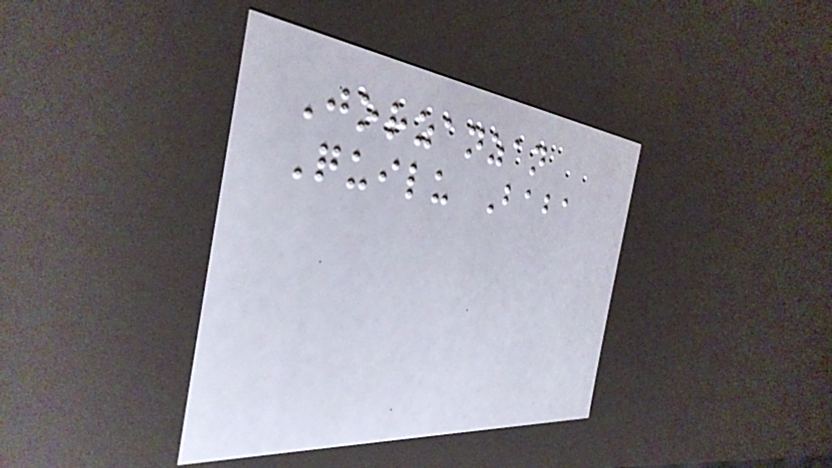Jorzanzan
Quilu Baba
